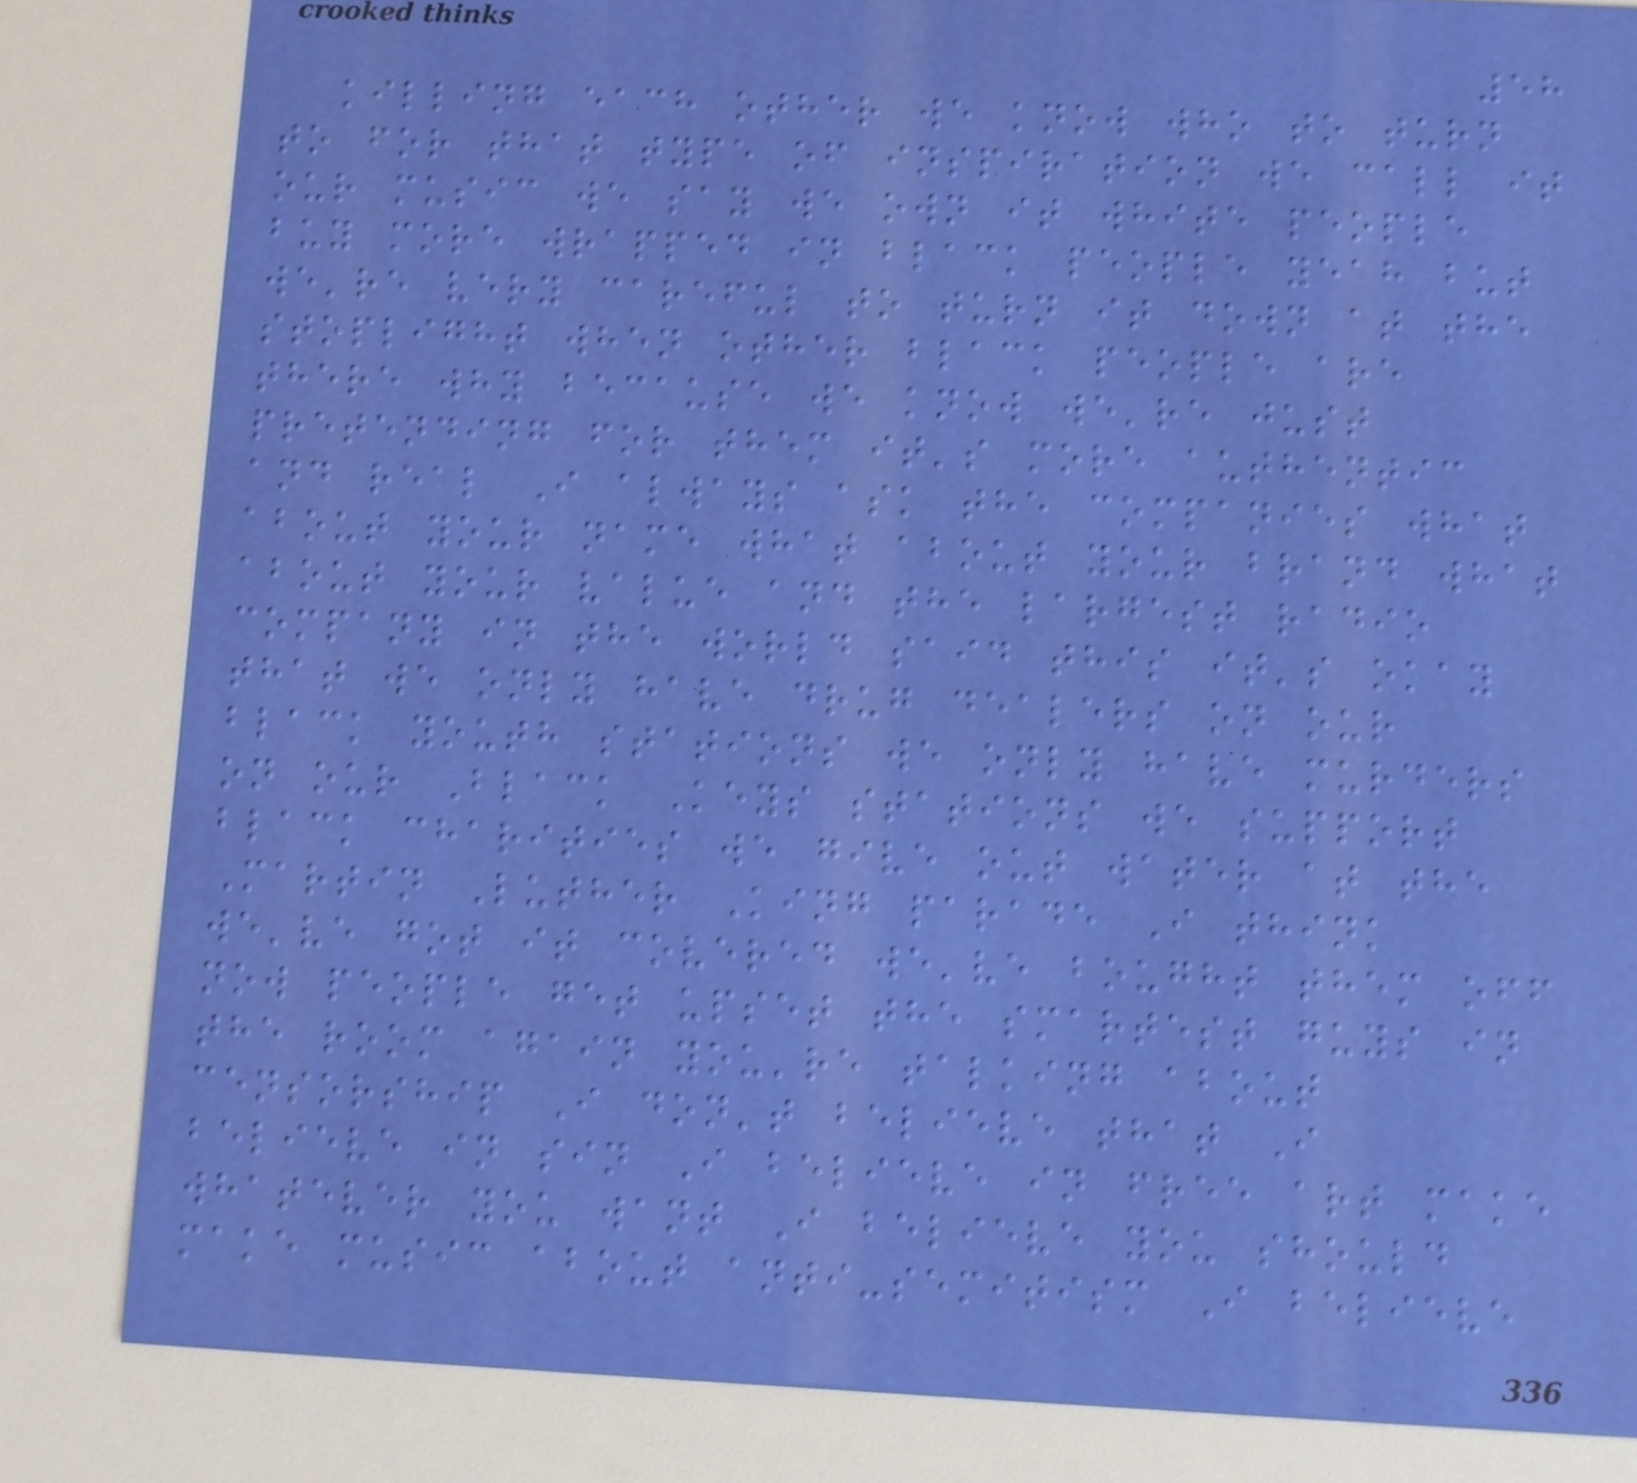58
killing each other we know who to turn
to for that type of inspiration we call it
our music we say we own it white people
buy more wrapped in black people yeah but
we're very careful to turn it down at the
stoplight when other black people are
there why because we know we're just
pretending for them it's more authentic
and real I always ask the companies what
about your name what about your brand what
about your value and the largest radio
company in the world said this it's okay
that we only have drug dealers on our
black youth stations we only have murders
on our Black Keys stations we support
black charities we give out water at the
Martin Luther King parade I think
we've got it covered we've bought them off
now people get upset the smartest guys in
the room again you're talking about
censorship I don't believe that I
believe in sin I believe in free art make
whatever you want I believe you should
make music about anti-semitism I believe
